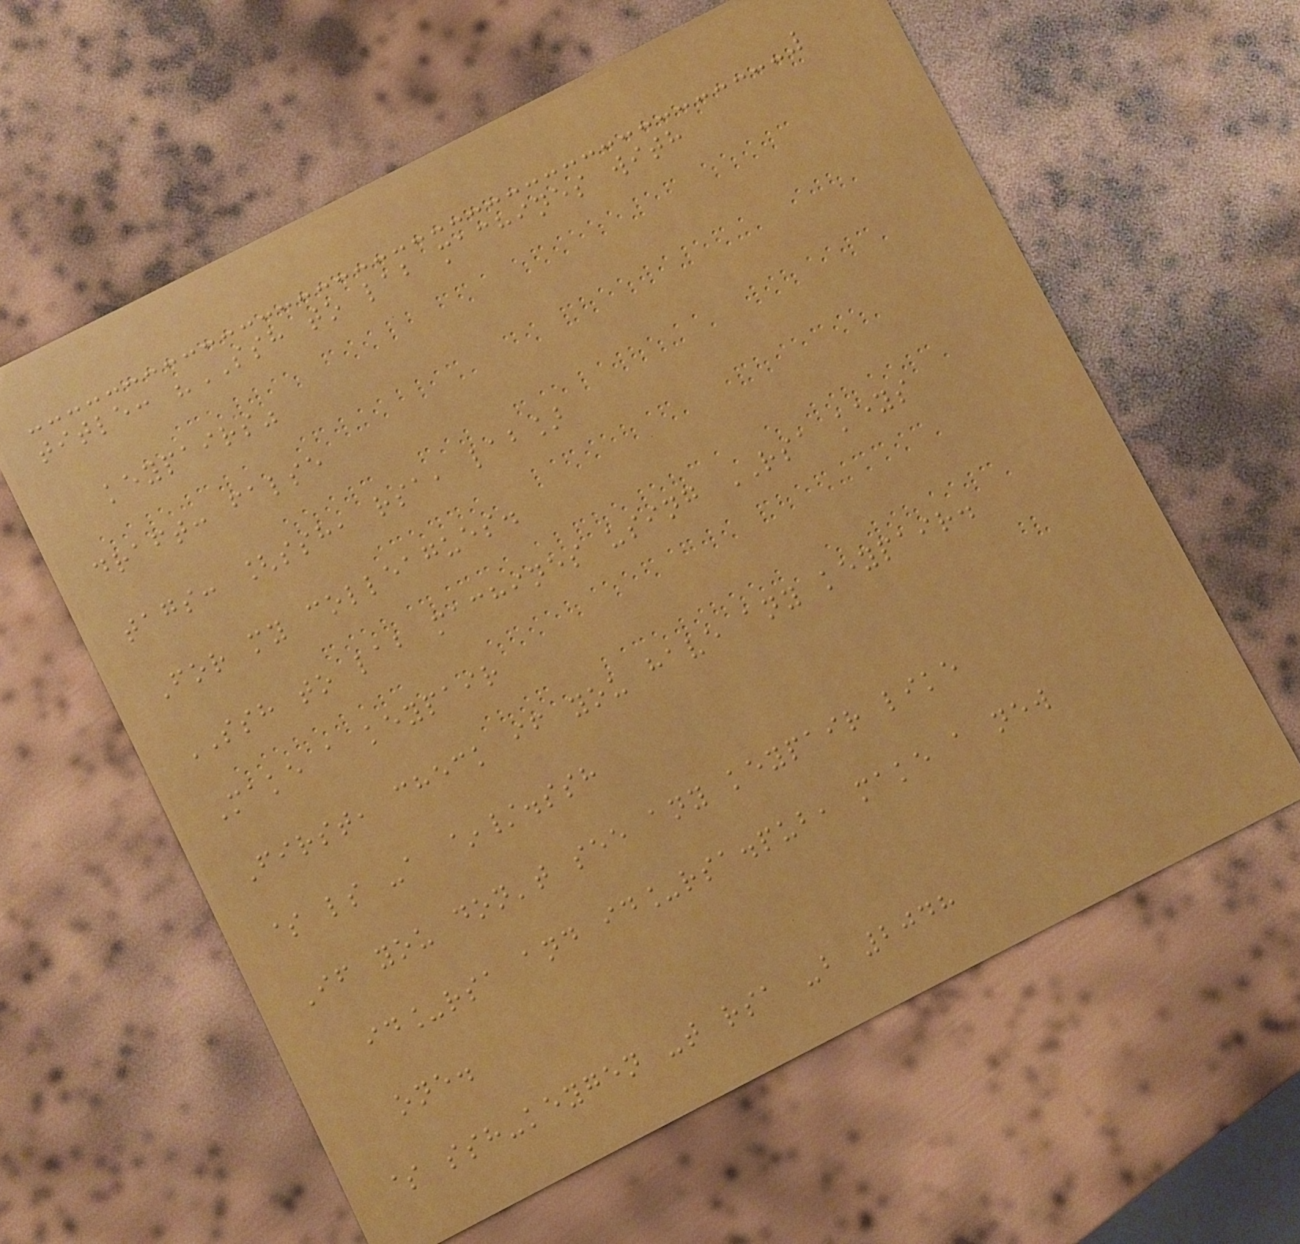title: "SSH to lab machines with
keypairs"
draft: false
tags: [ssh, rsa, lab]
For my colleagues.
SSH to lab machines using RSA keys
Make a keypair
First, check if you have any keypair.
$ ls -a ~/.ssh
If you don't see any keypair like
id_rsa and id_rsa.pub, make a new
one.
$ ssh-keygen -t rsa -b 2048
